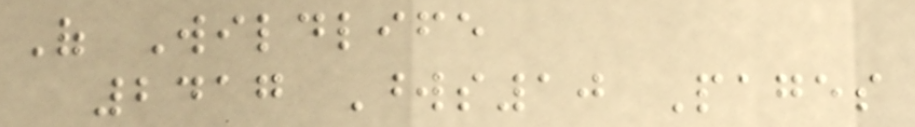Of Wildlife
2417 Words10 Pages
